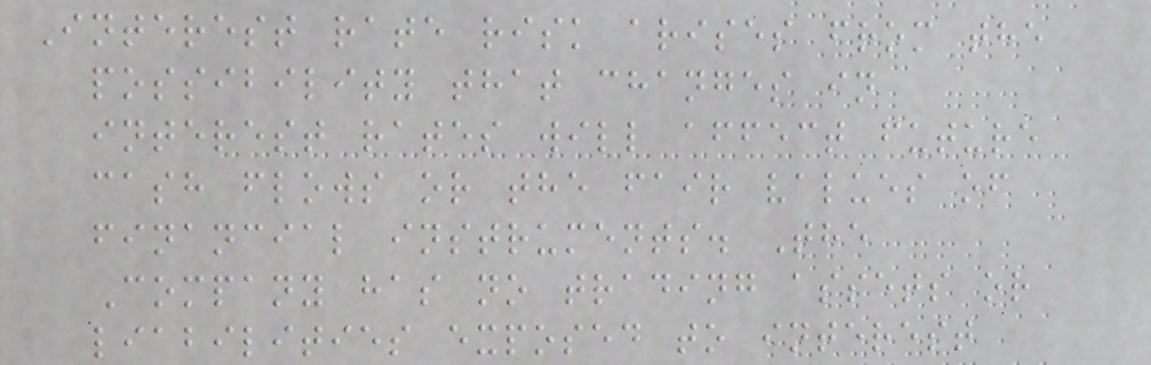Interest rate risk arises from the
possibility that changes in
interest rates will affect future
cash flows or the fair values of
financial instruments. The
Company has no trading assets or
liabilities exposed to interest
